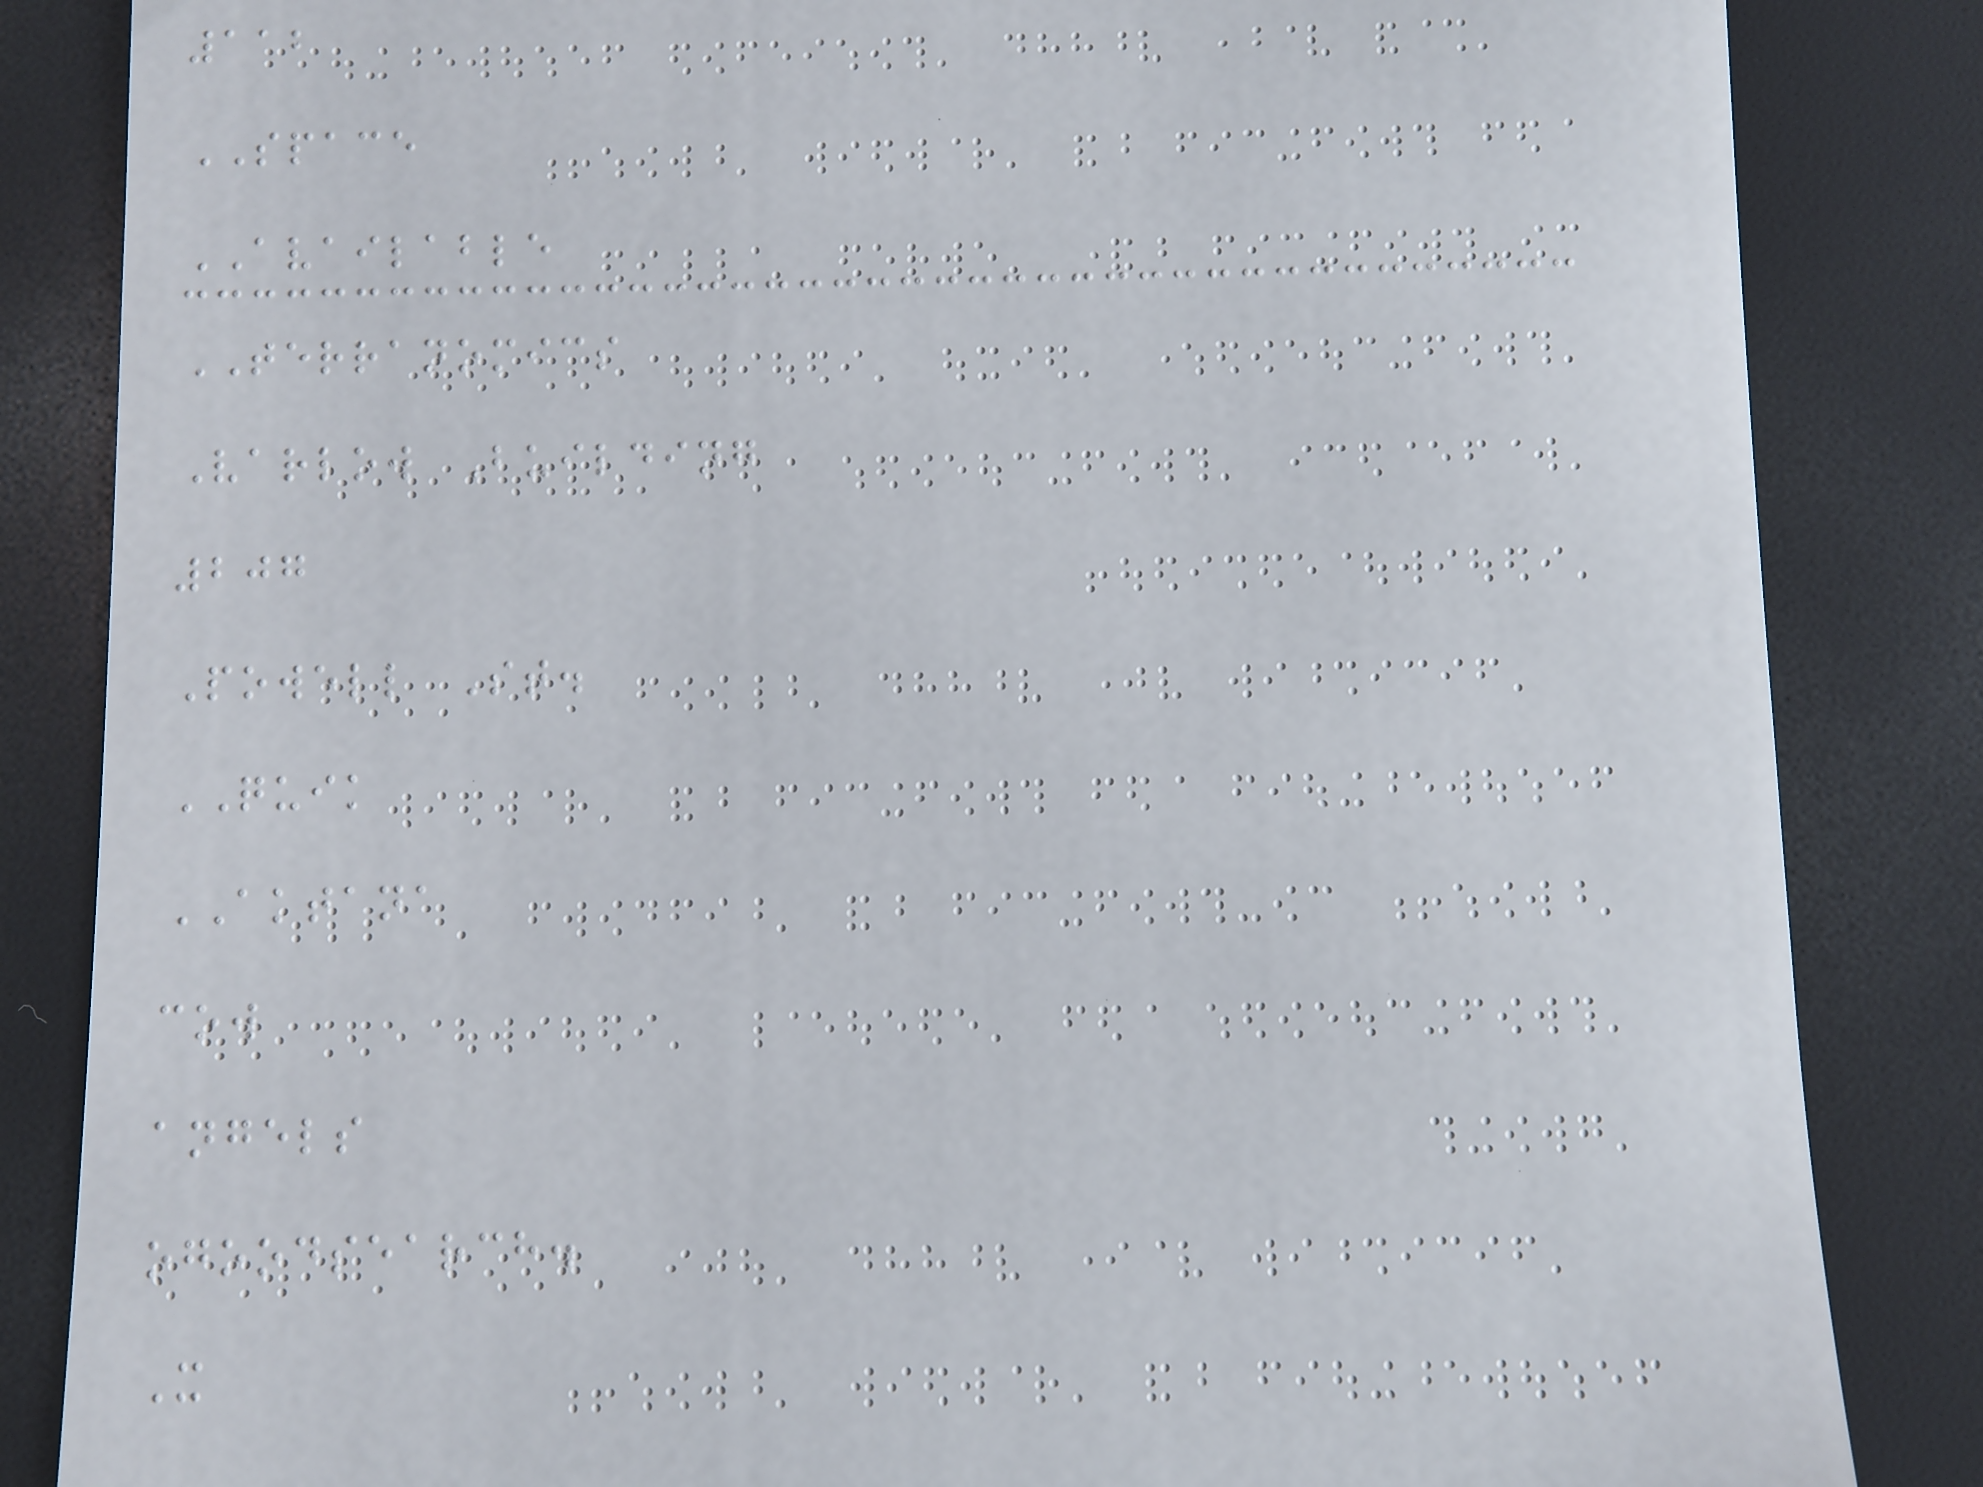112
SPACE
AVAILABLE
TERRANOMICS
Varlow Building
207
Powell St.
QUIK
AKTANA
cow
angels
ogoodsearch.
X
